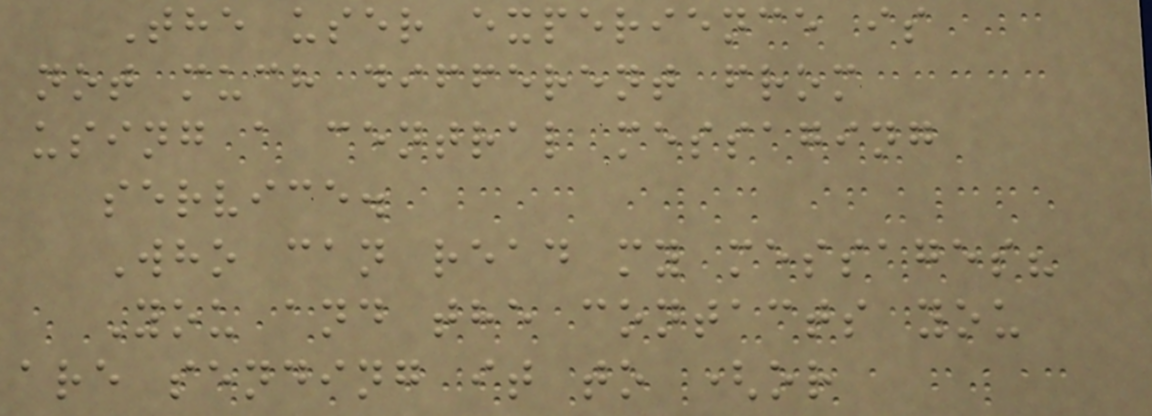The user experience is
not much different from
using a central messaging
service.
Who can read my messages?
You and the contacts you
are sending it to (or
